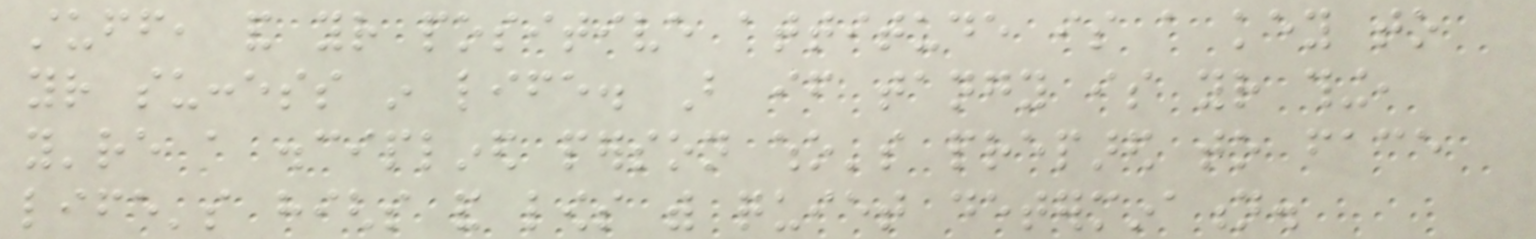stuff, and your positive attitude is a key to
your success in life. But if tangy is your thing,
you're a disciplined person who's prepared to face
life's highs and lows with quiet determination.
